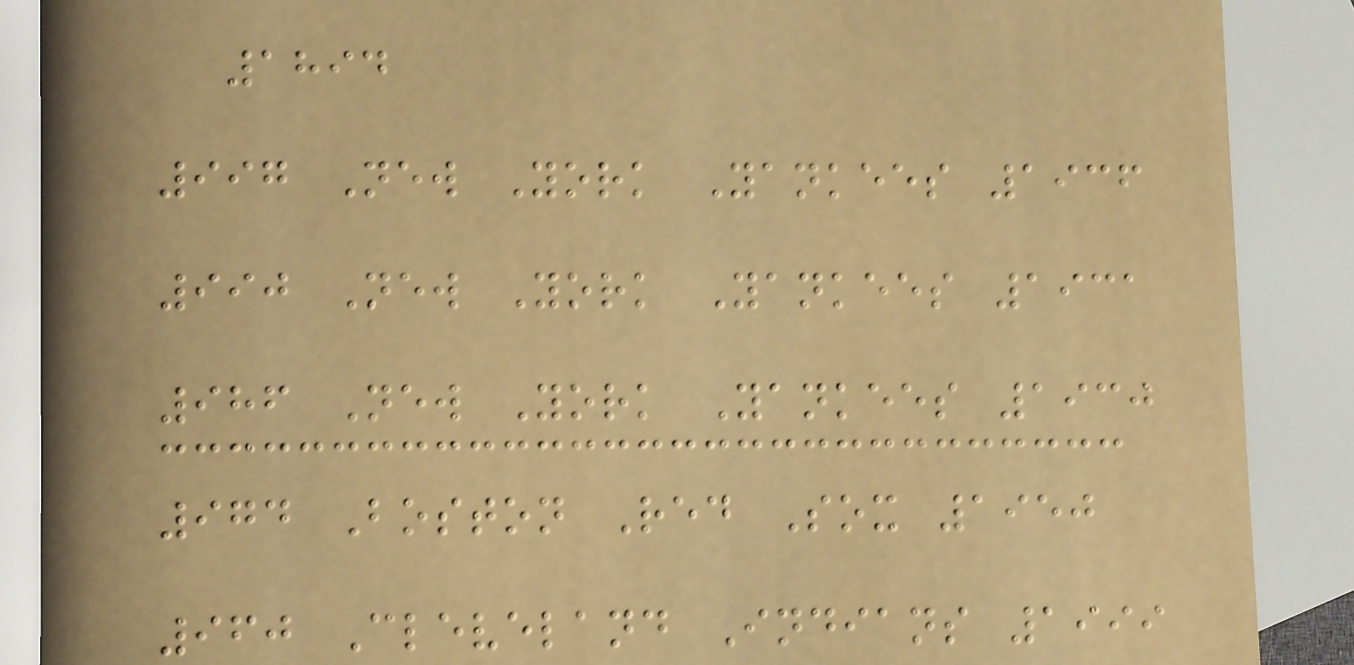1894
997 New York Yankees 1936
990 New York Yankees 1931
986 New York Yankees 1930
974 Boston Red Sox 1950
960 Cleveland Indians 1999
